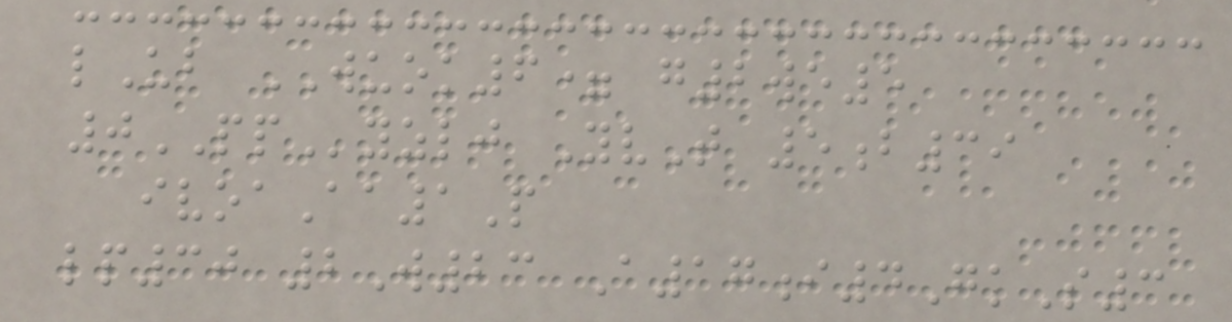lUb WUOK6= g2we5
0PPyzlj YvT 5b39
ivoaAa1P
lp30 2W23 A17i4GkS3
